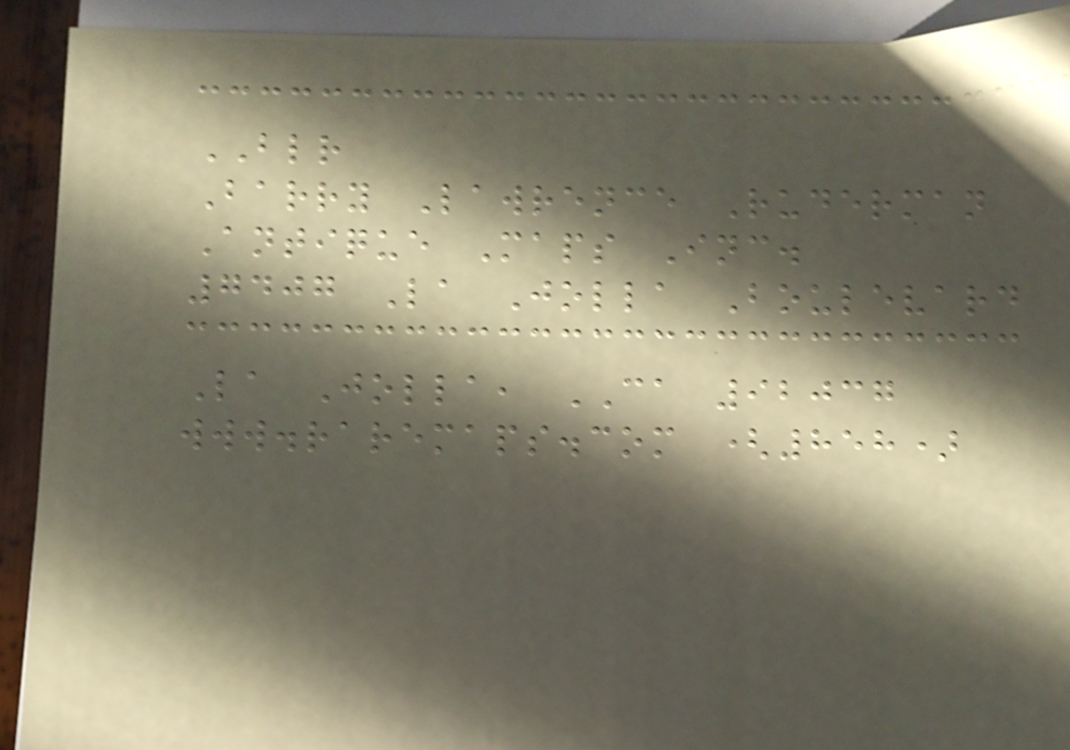BLR
Barry Lawrence Ruderman
Antique Maps Inc.
7407 La Jolla Boulevard
La Jolla, CA 92037
www.raremaps.com (858)
